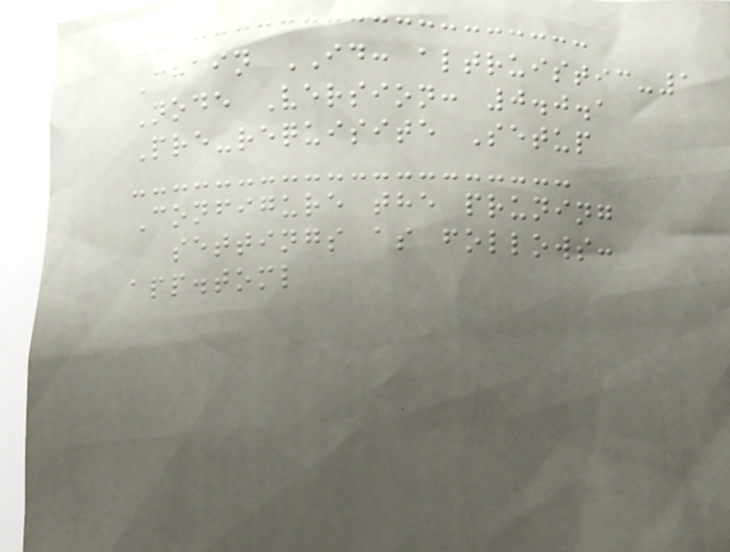Chain ID: altruistic-1
Node Version: 0.0.1
Pre-requisite Setup
Configure the pruning
settings as follows:
app.toml
